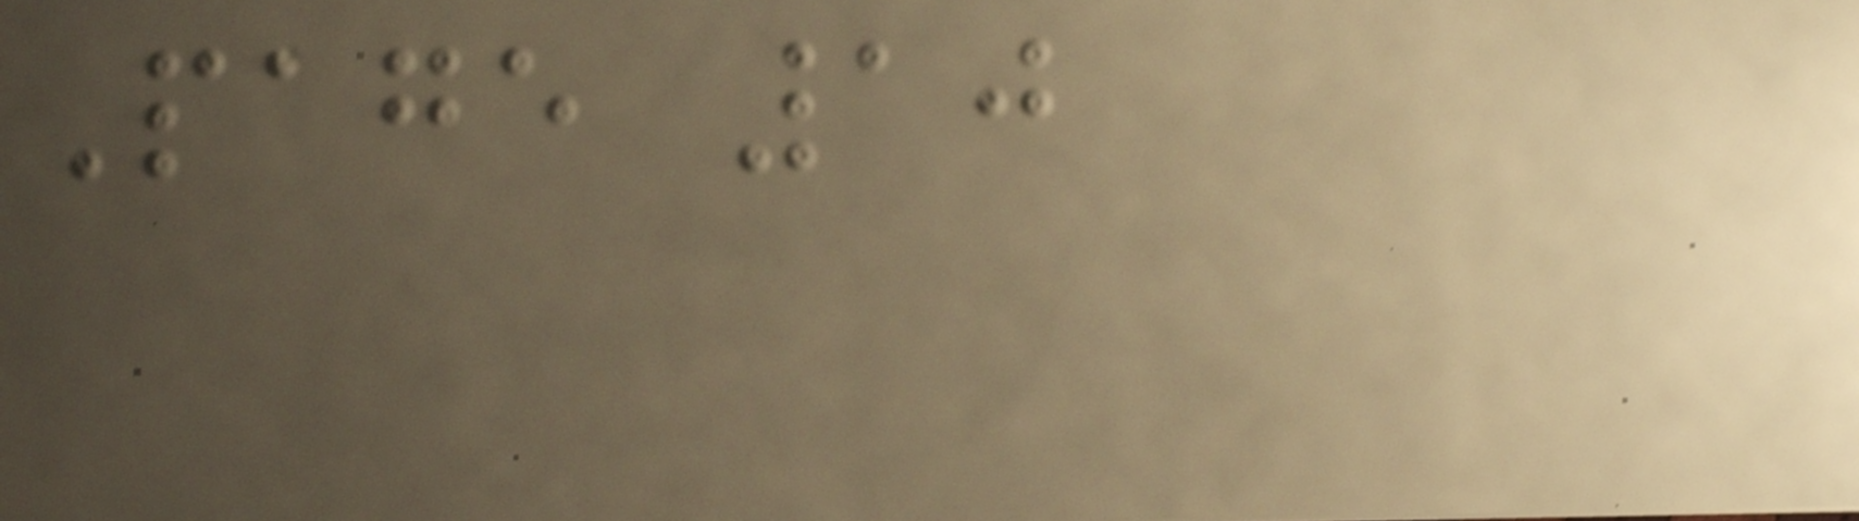Page 10
